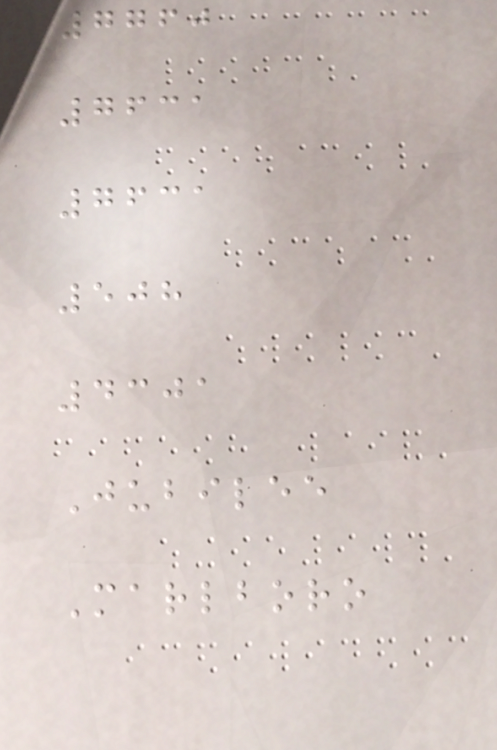7760
7631
7631
508
4301
Jubilee
Marlboro
